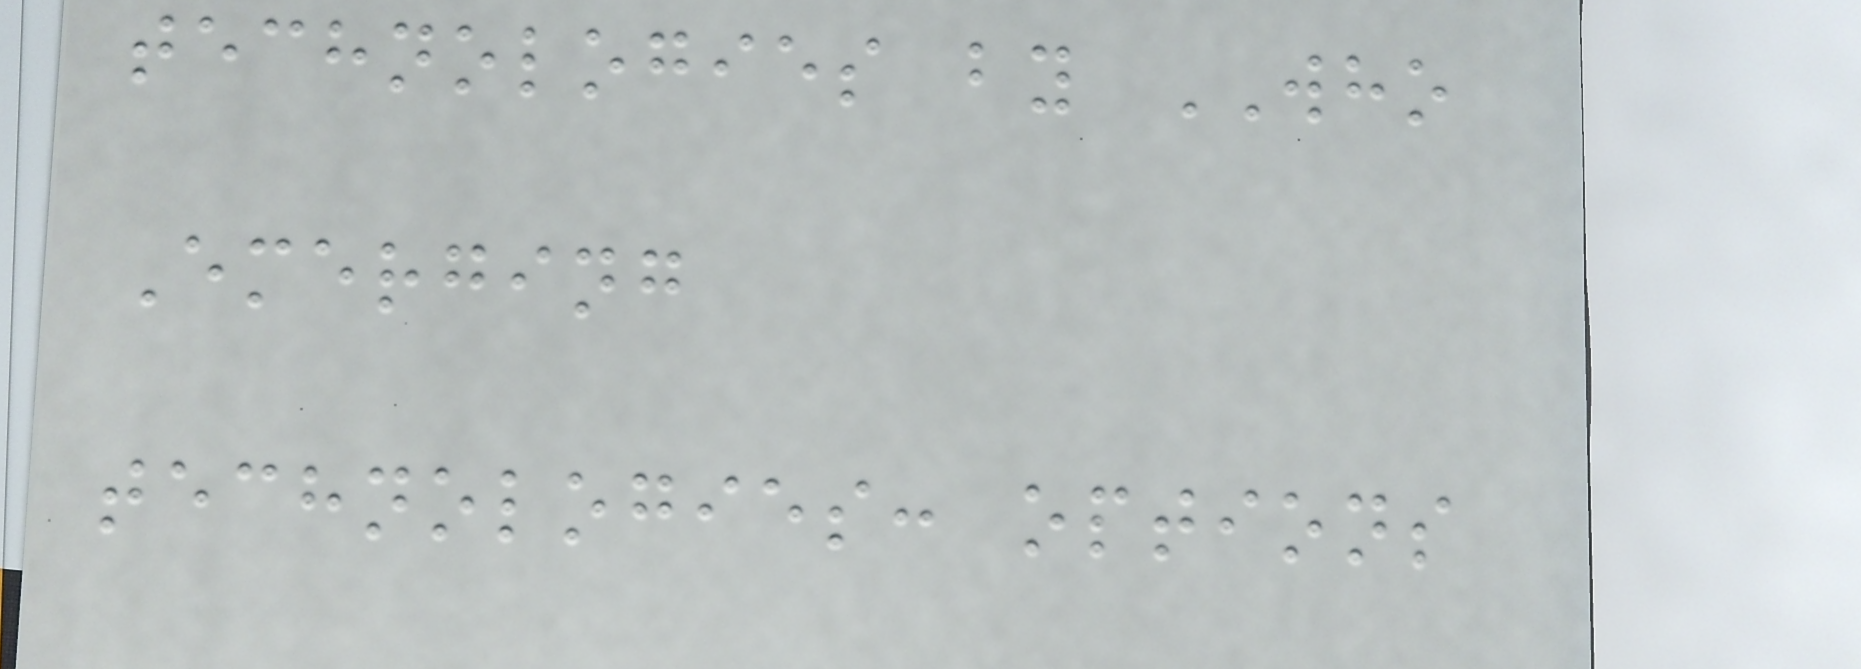technologies by WHO
Emerging
technologies: options
